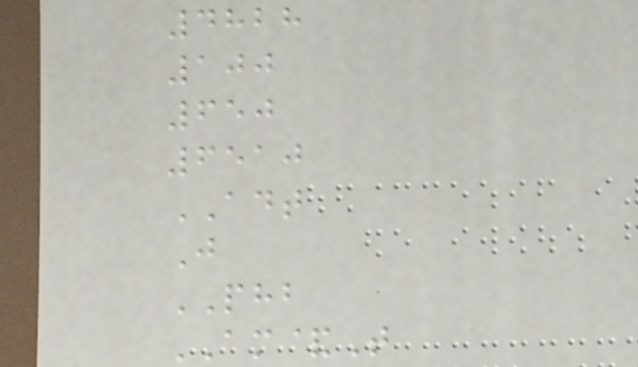4828
100
650
6510
ADT
J
PHB
AM&T
